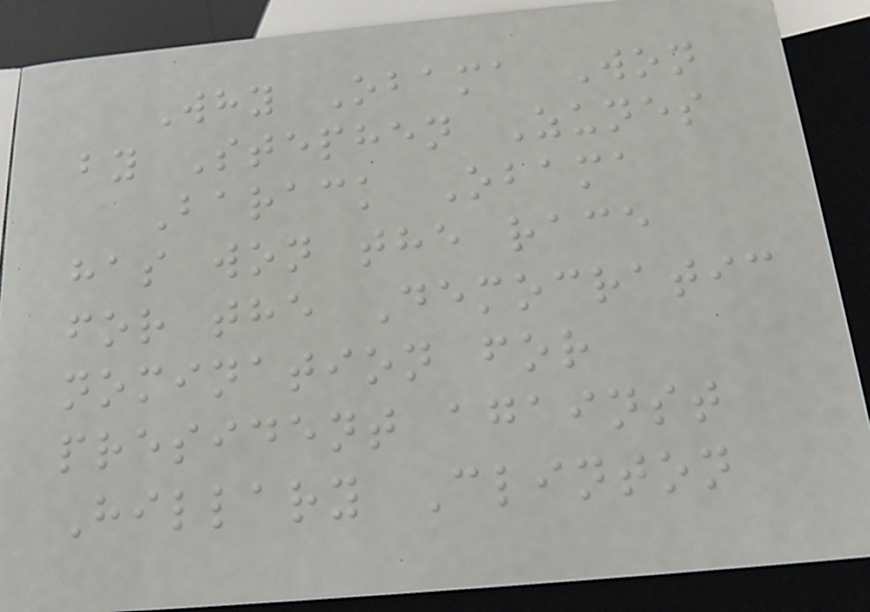Why Obama Won
by Stephen Zunes
Barack Obama
has won the race
for the Democratic
nomination for
president against
Hillary Clinton
